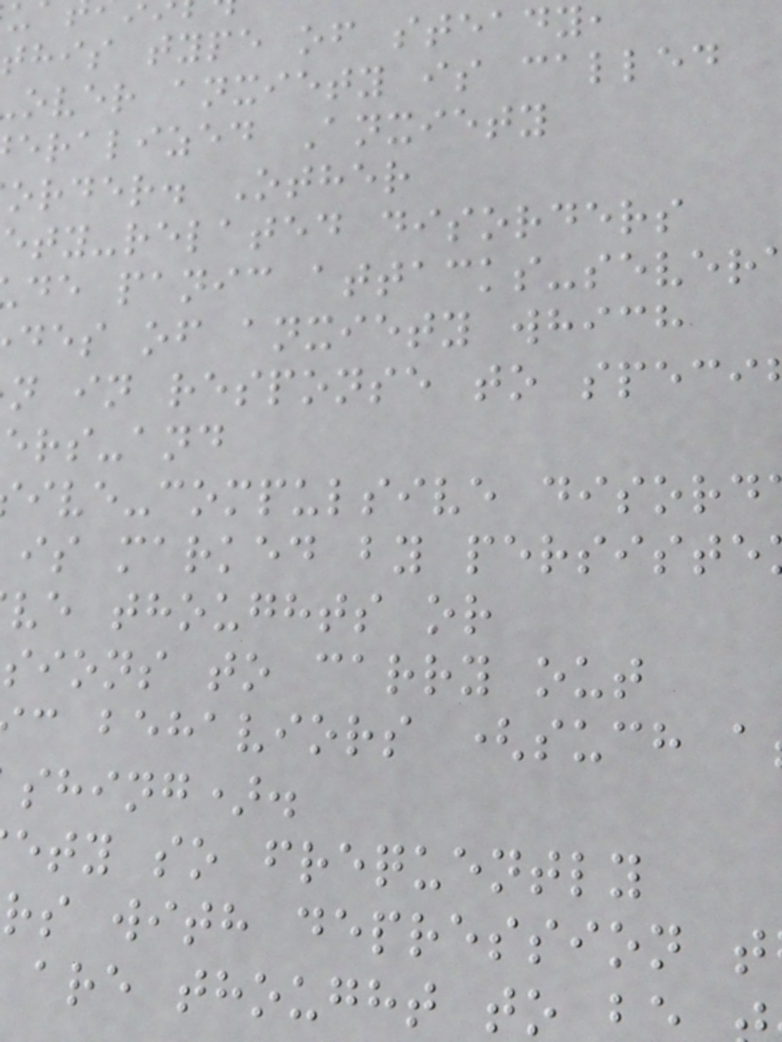this type of steady,
over anxiety is called
eralized Anxiety
order. Other
ety-related disorders
de panic attacks-sever
des of anxiety which
n in response to speci
ers-and
ive-compulsive disord
is marked by persiste
ve thoughts or
sions to carry out
c behaviors (such a
shing).
ety so frequently
rs with depression t
are thought to
